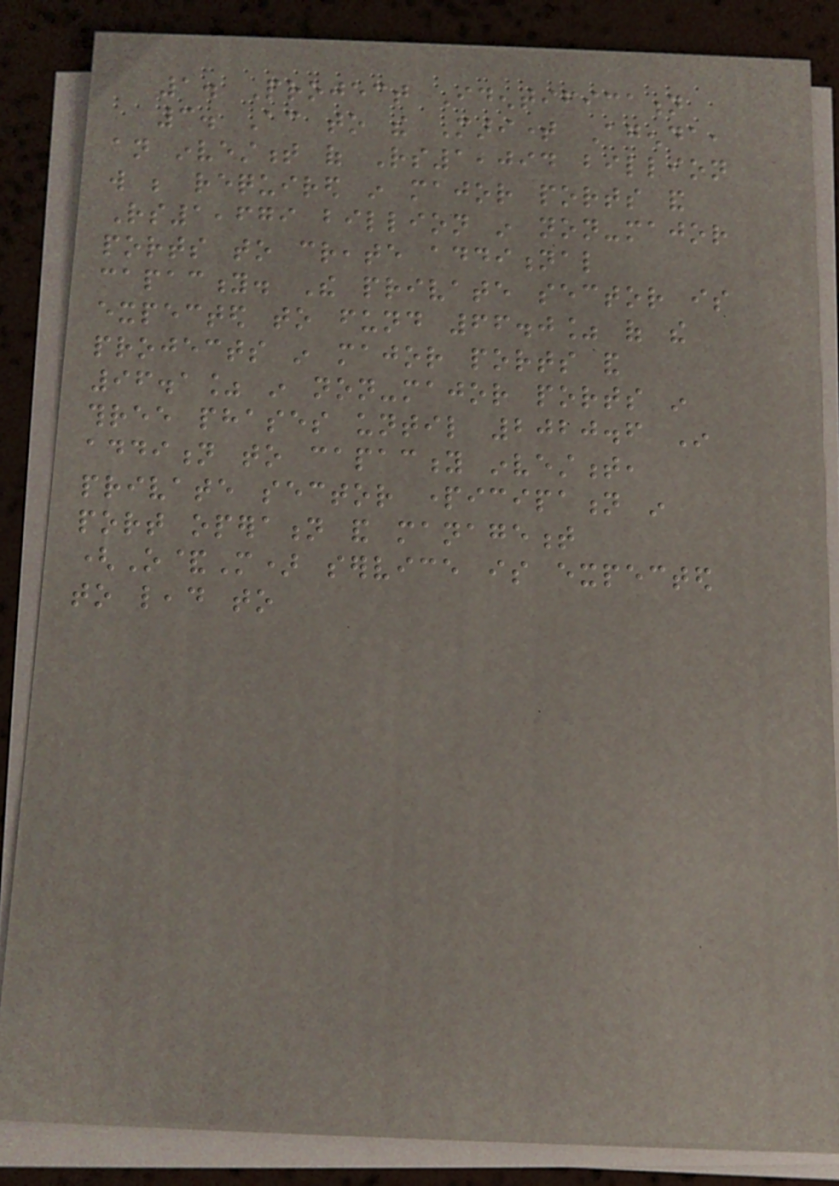1. Project Identification
3. According to the Maritime Agenda,
an investment of Rs1,094 billion
will be required in major ports and
Rs1,679 billion in non-major
ports to create additional
capacity. The private sector is
expected to fund 66.0% of the
projects in major ports and
96.1% in non-major ports in
three phases until 2020.6 In
addition to capacity investment,
private sector participation in
port operation and management
(O&M) service is expected
to lead to
